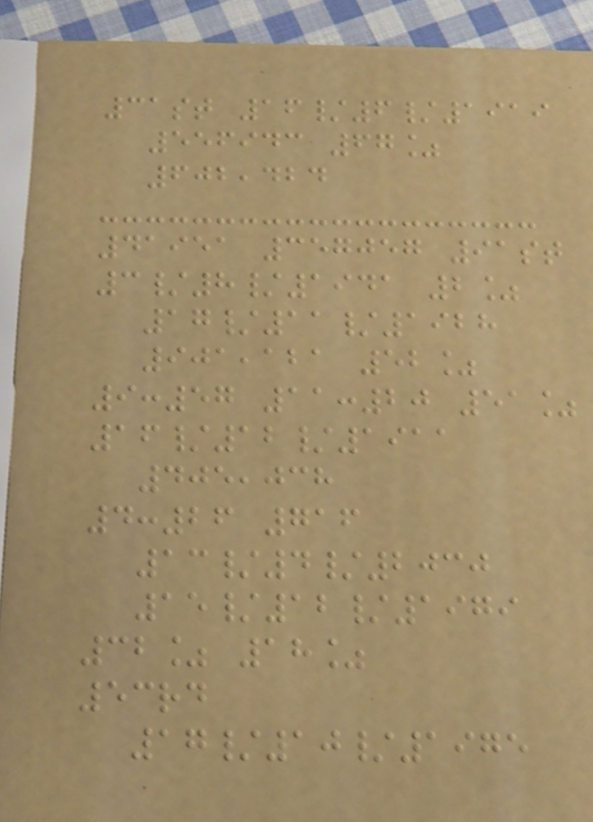31st 16/6/1919
556943 67%
602,424
41951 357057 91st
3/8/1941 2%
17/11/1928
901,121 52%
9:57 11:20 51%
16/12/1911
405,038
4:26 716
13/4/2030
15/12/1979
32% 18%
53rd
17/10/1975
